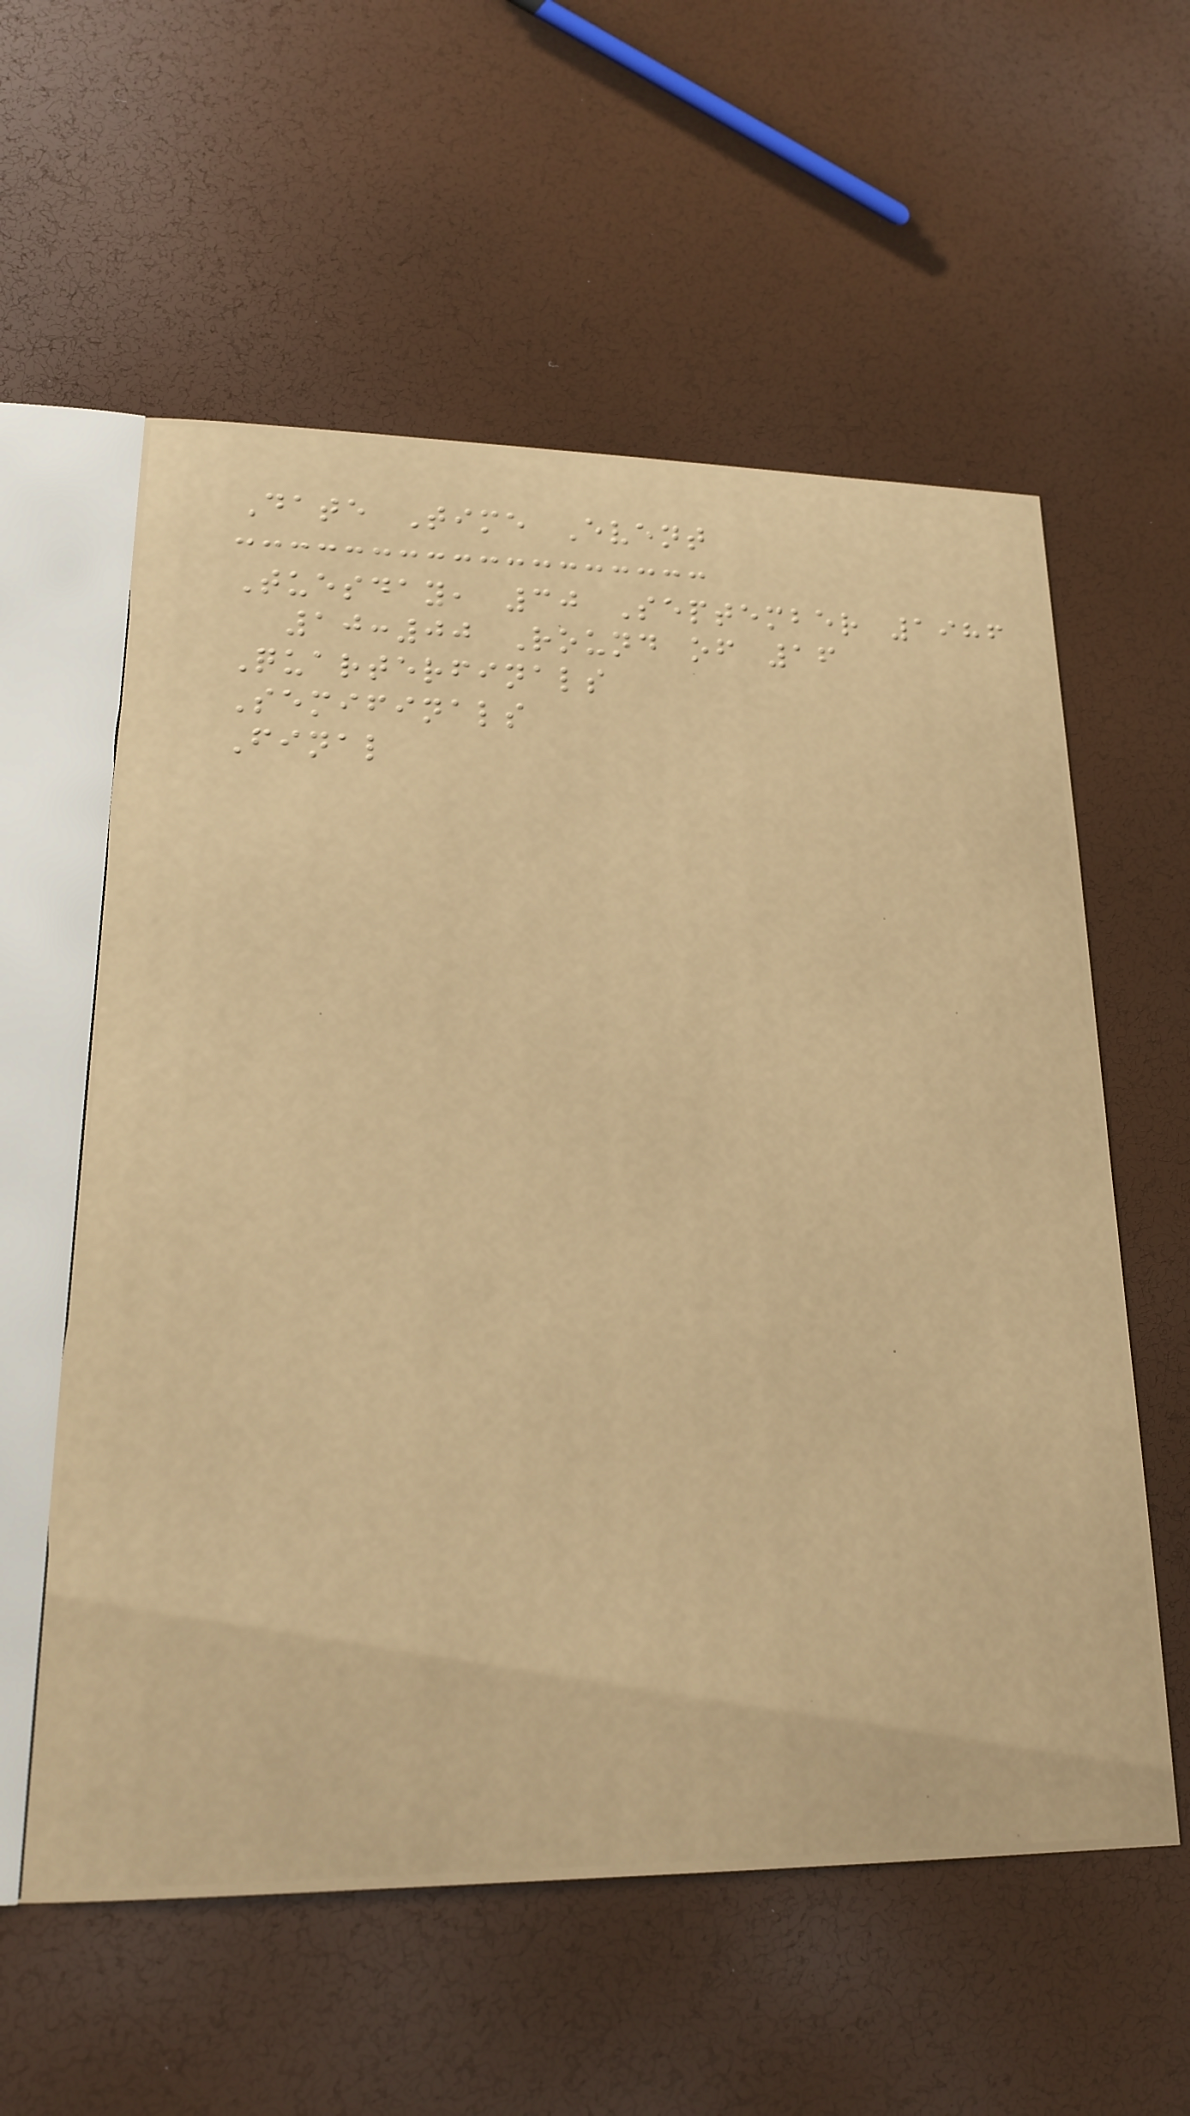Date Time Event
Tuesday, 30 September 1986
10:00 Round of 16
Quarterfinals
Semifinals
Final
